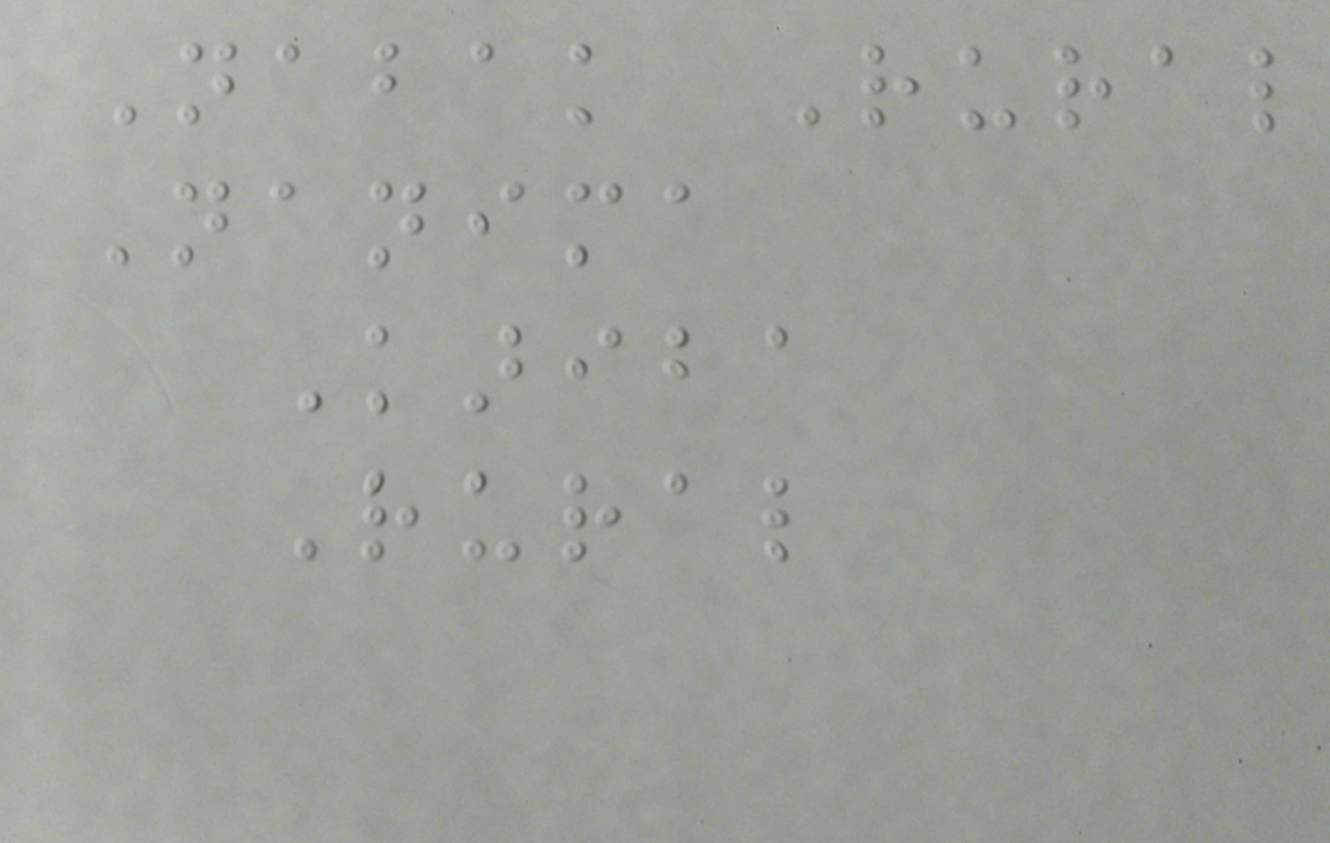Nabak Rural
Nanima
Kariba
Rural
